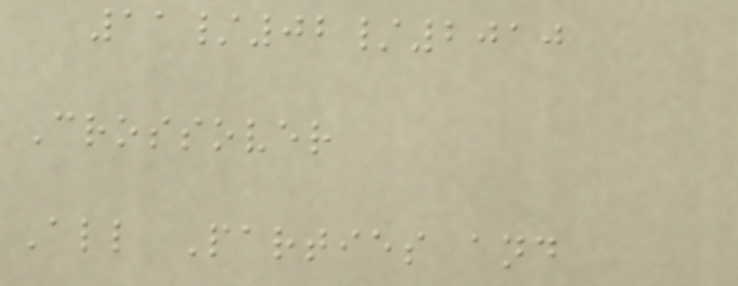11/02/2010
Crossover
All Parties and
